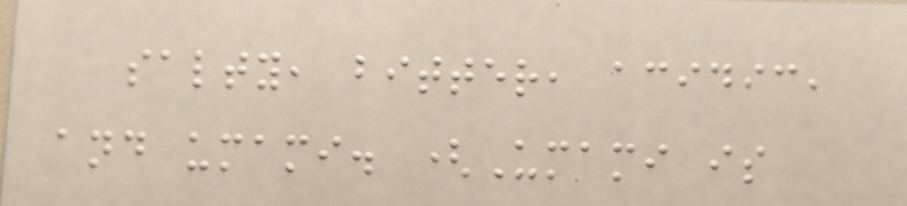salty, bitter, acidic,
and umami. (Umami is
